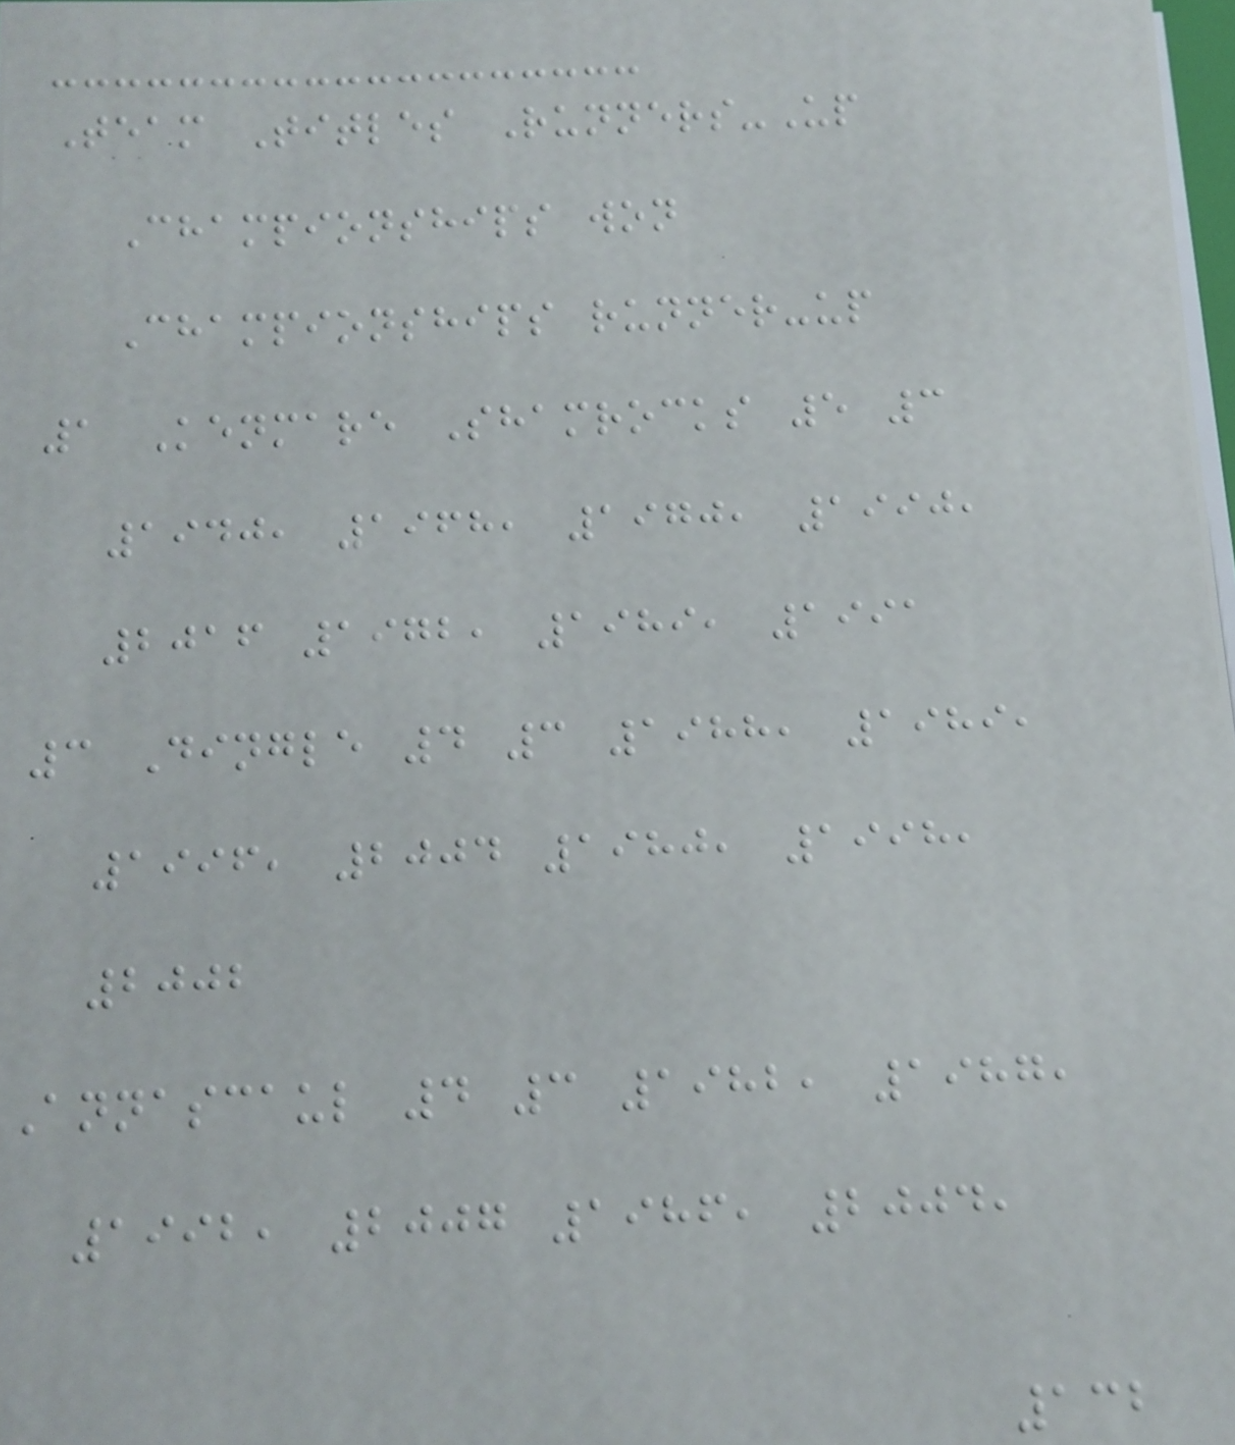Team Titles Runners-Up
Championships won
Championships runner-up
1 Kenmare Shamrocks 5 3
1940, 1968, 1970, 1990,
2016 1972, 1989, 1991
3 Dingle 4 3 1988, 1989,
1996, 2004 1980, 1998,
2002
Annascaul 4 3 1982, 1987,
1992, 2007 1986, 2004,
132
